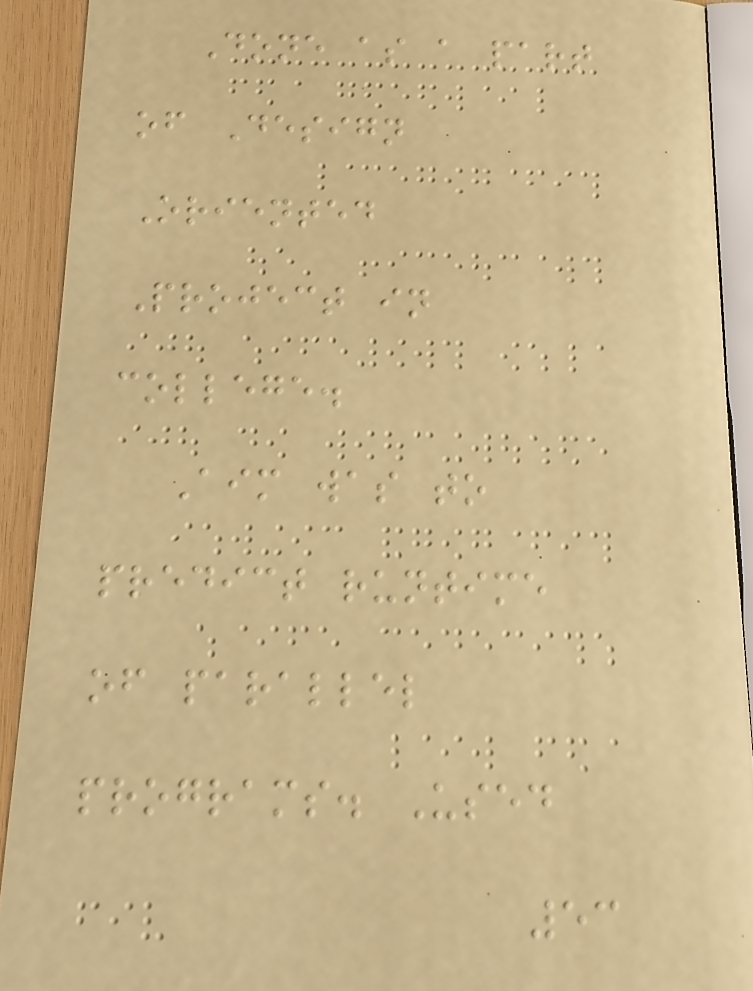Done as a part
of Design
Oriented
Project in
college.
Aim was to
predict runtime
of parallel
programs. Used
53
